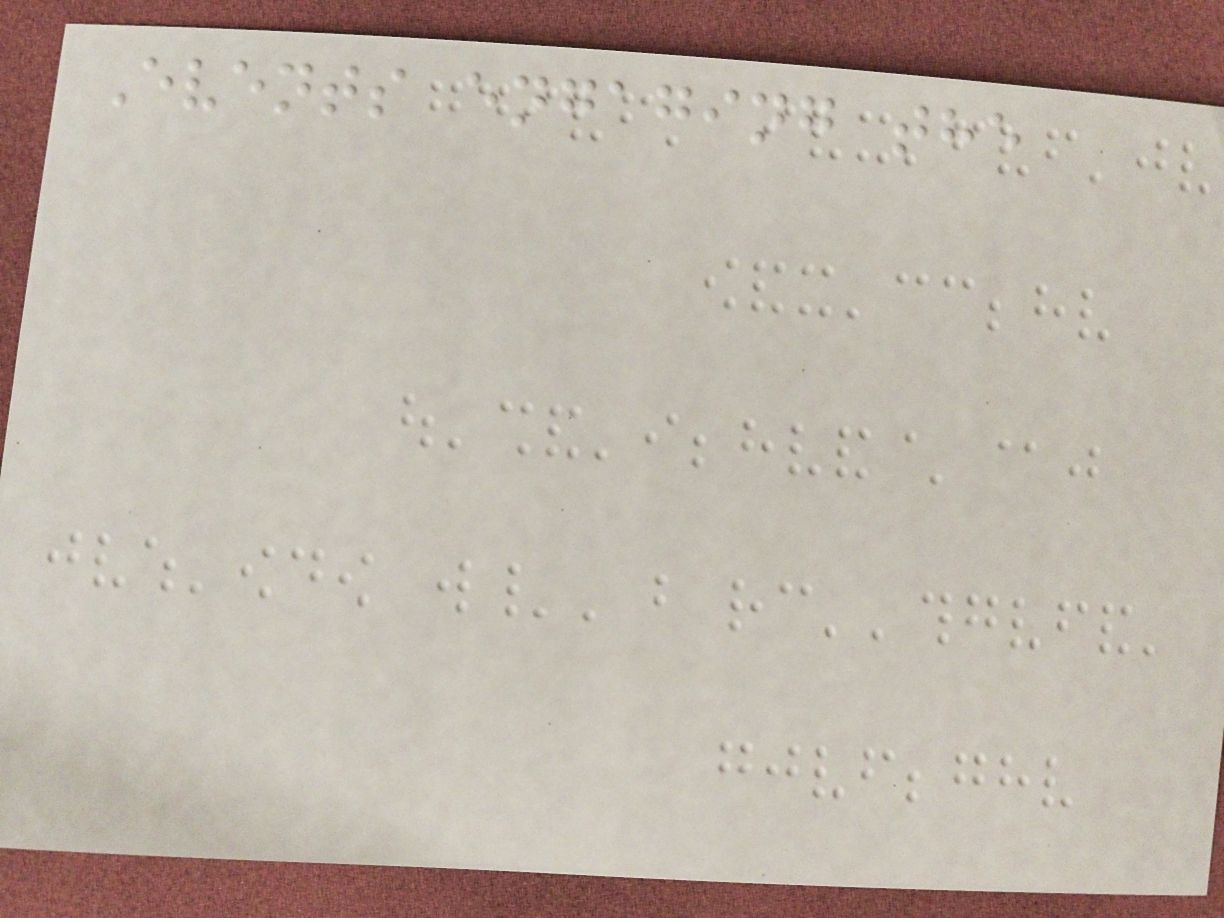Events engaging the
